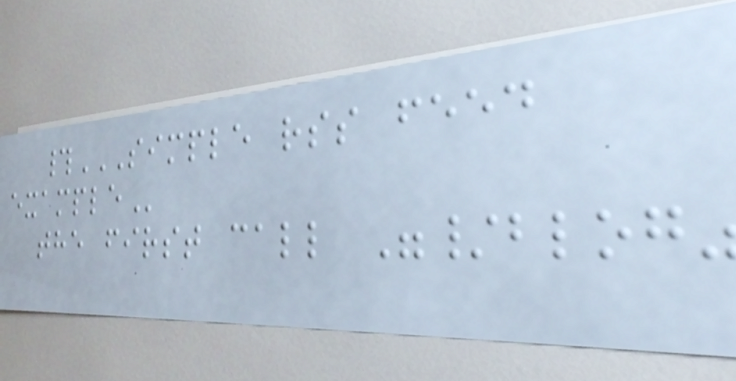#SIMPLE RSS FEED
EXAMPLE
the first call "/blog"
